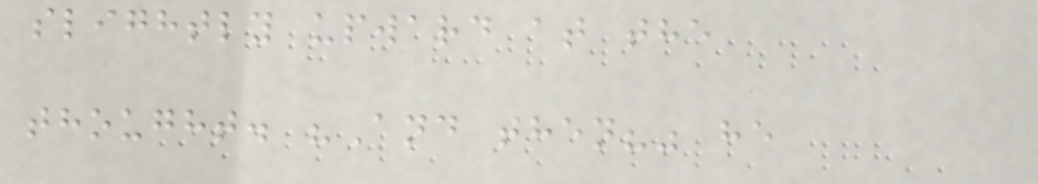slightly upward at the
thought. "And then?" he
